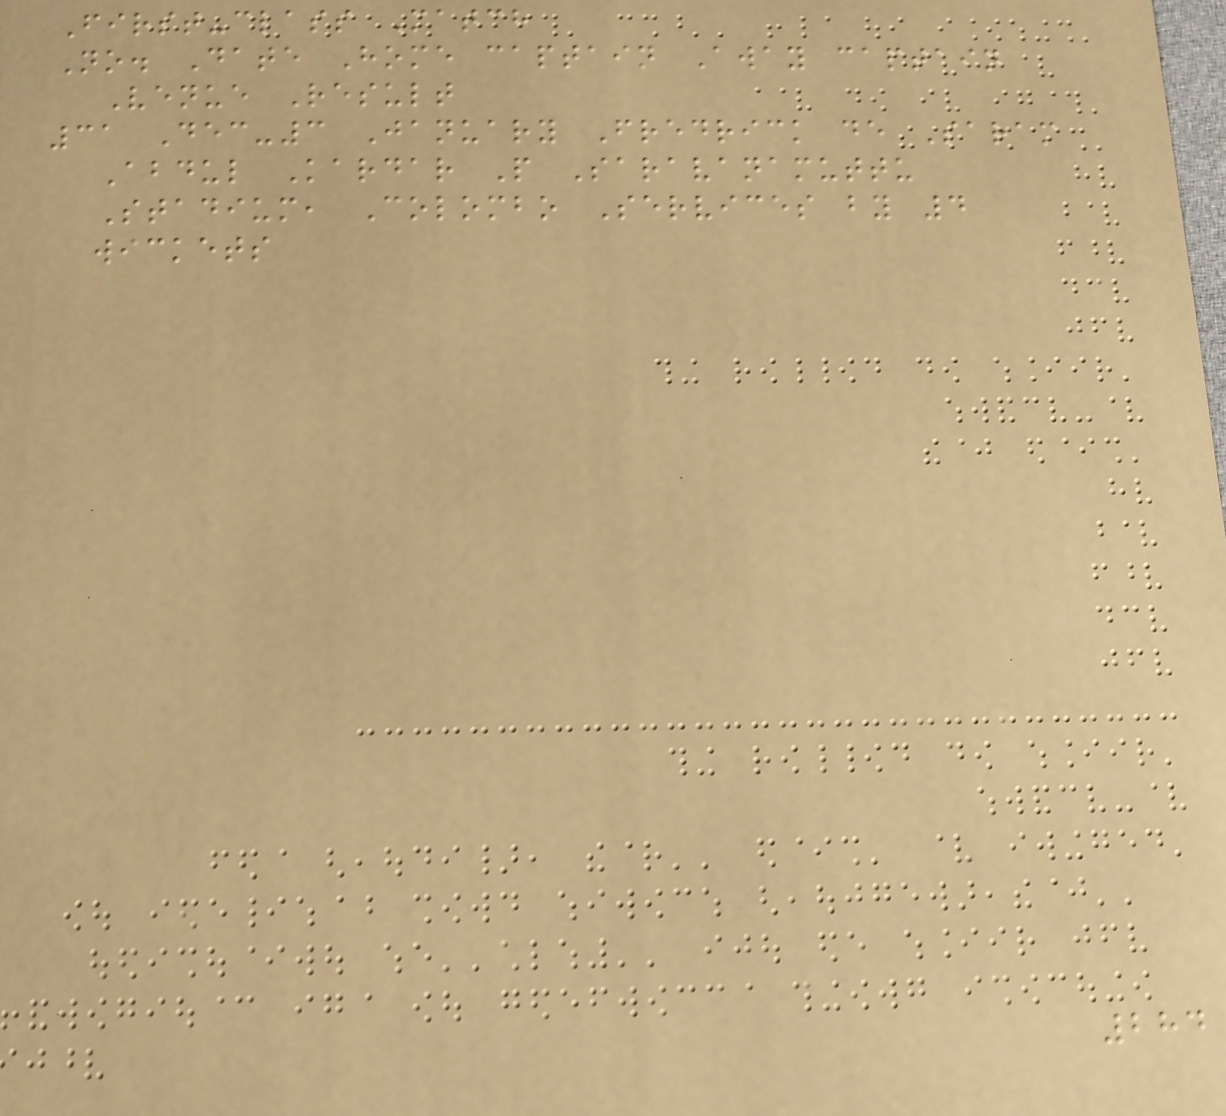First-class Match
No. Date Home captain Away captain
Venue Result
31 Dec-3 January Fredrick de Saram
Abdul Kardar P Saravanamuttu
Stadium, Colombo Services by 4
wickets
284
